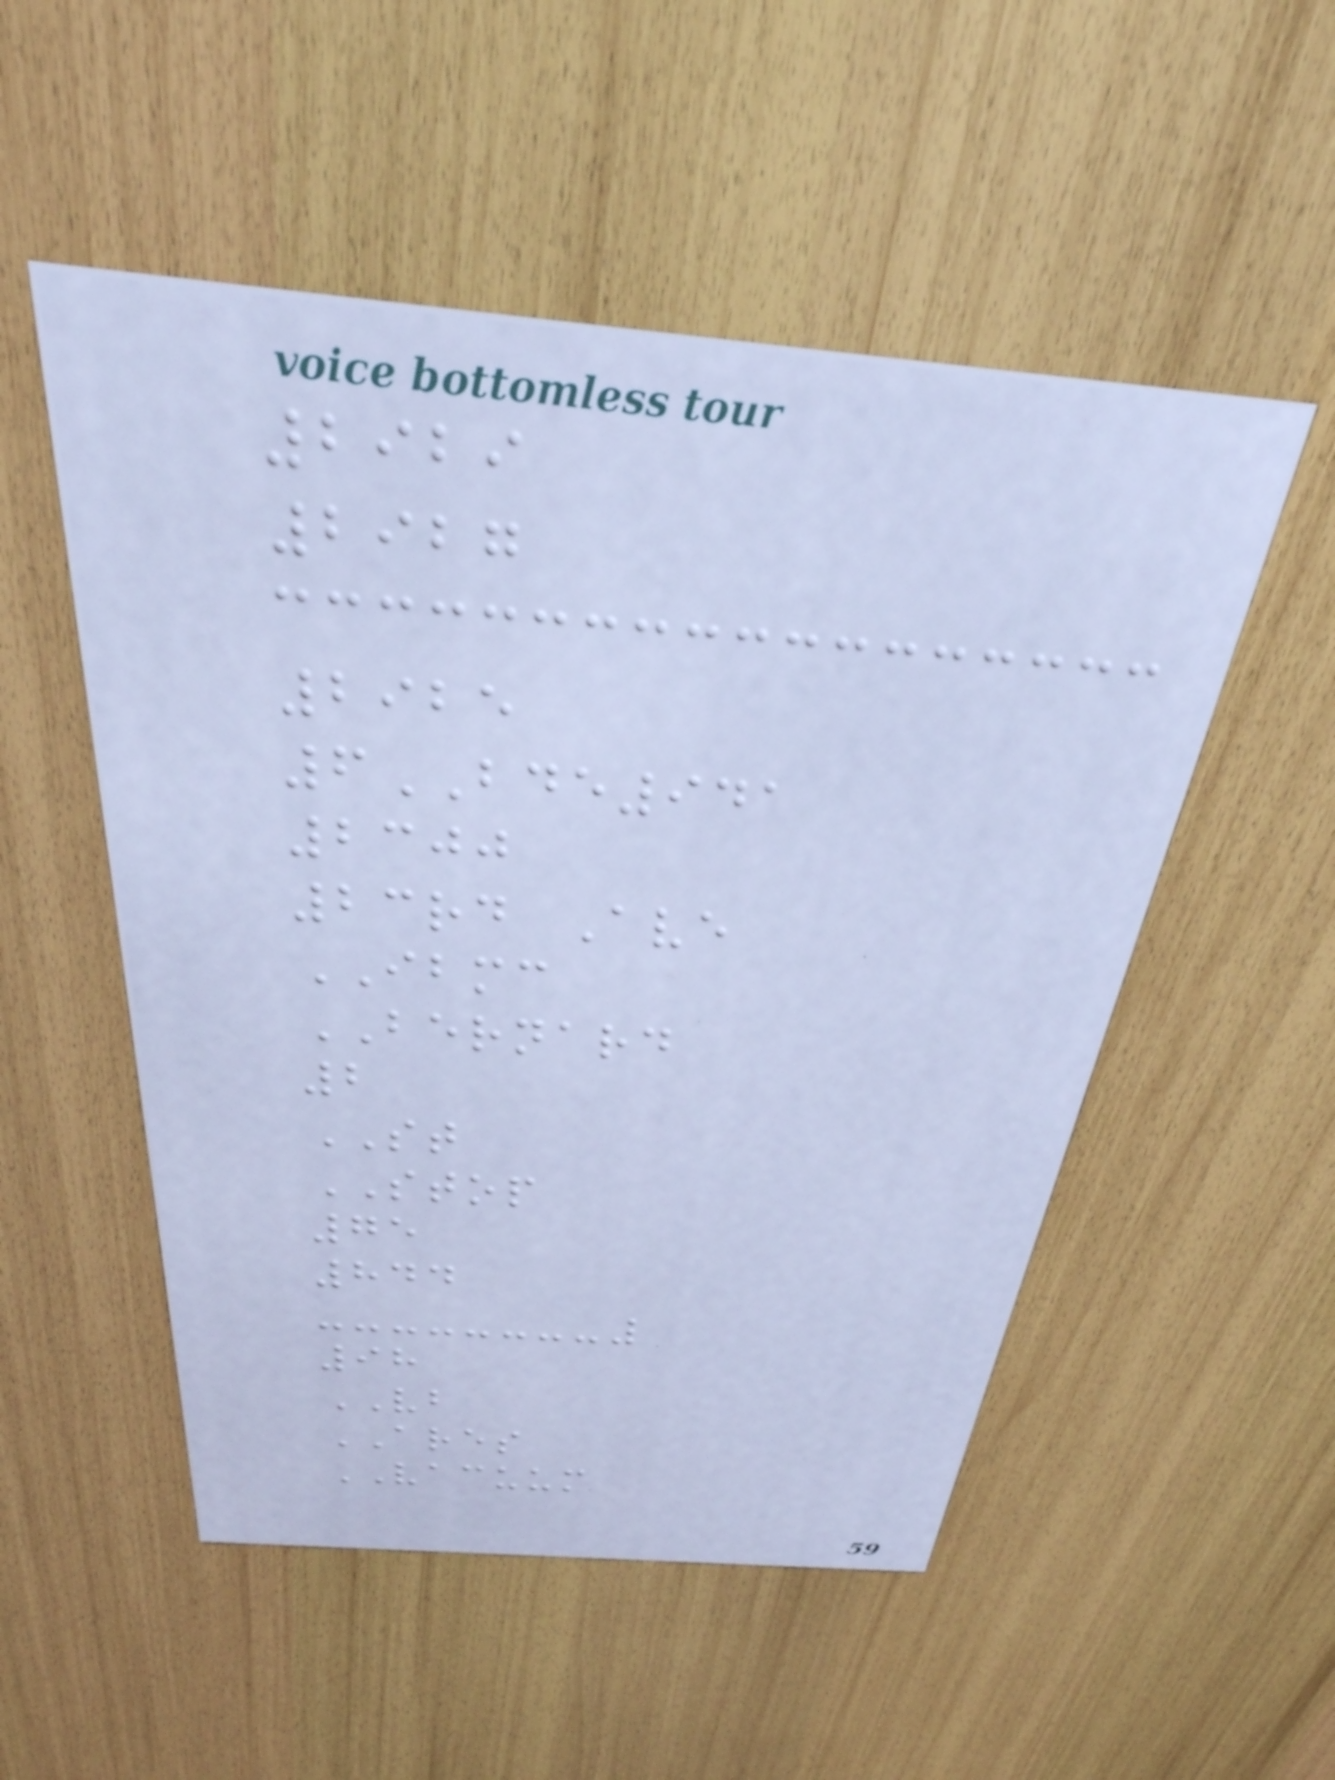2929
2927
2925
6BDE941
2300
23rd Ave
IBMC
BERNARD
2
ST
STOP
75
844
98
VB
ARES
VACUUM
